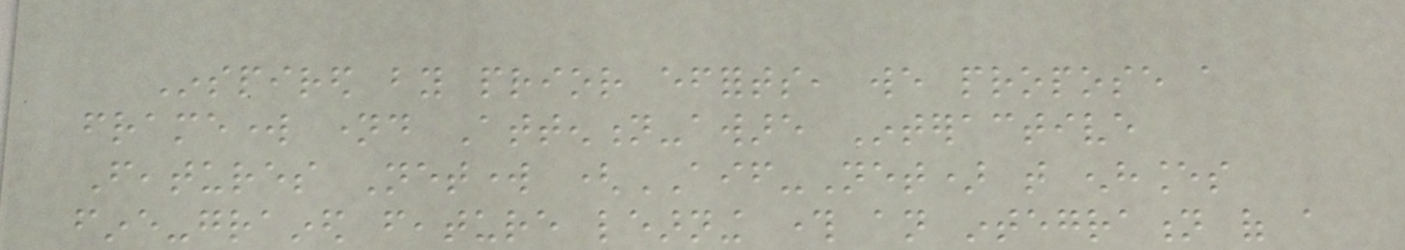Inspired by prior efforts, we propose a
framework named Attention-aware Interactive
Features Network (AIF-Net) that enhances
fine-grained feature learning through an integration of a
